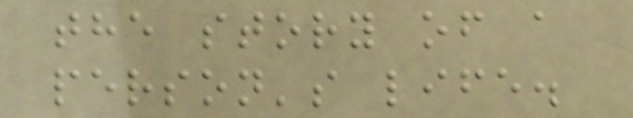the story of a
person's life.
